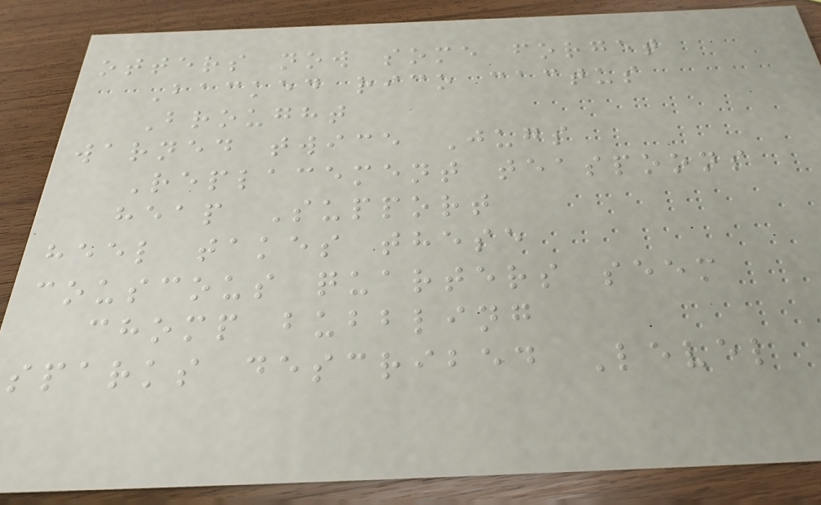otters now some forget
Backed rico cactus
Brought
warned twice Jugs
Replacement teaspoons
heap Support
heel takes these
couscous quarters seem
chomp bubbling
sparks described Level
